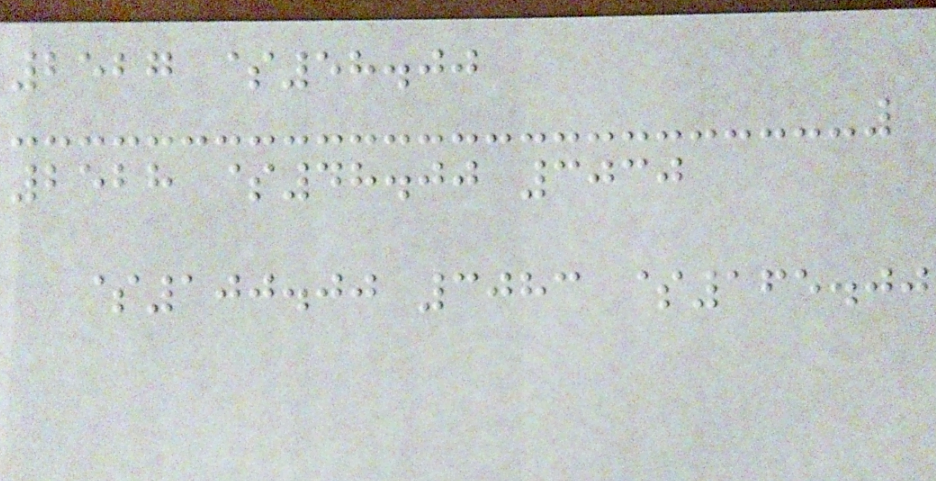2527 $58.00
2528 $48.00 3030
$100.00 3083 $165.00
